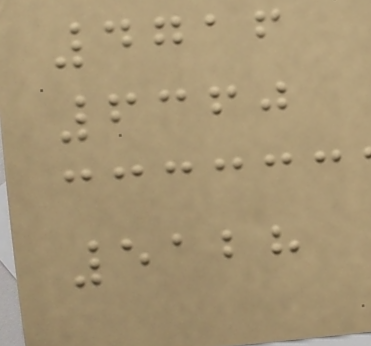4716
6360
5128
